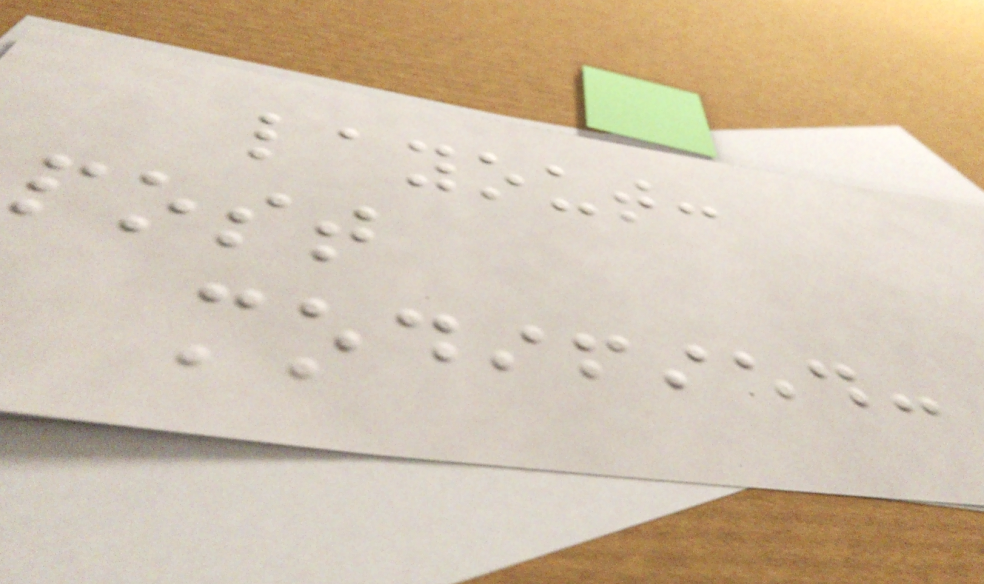layout:
post
modified:
